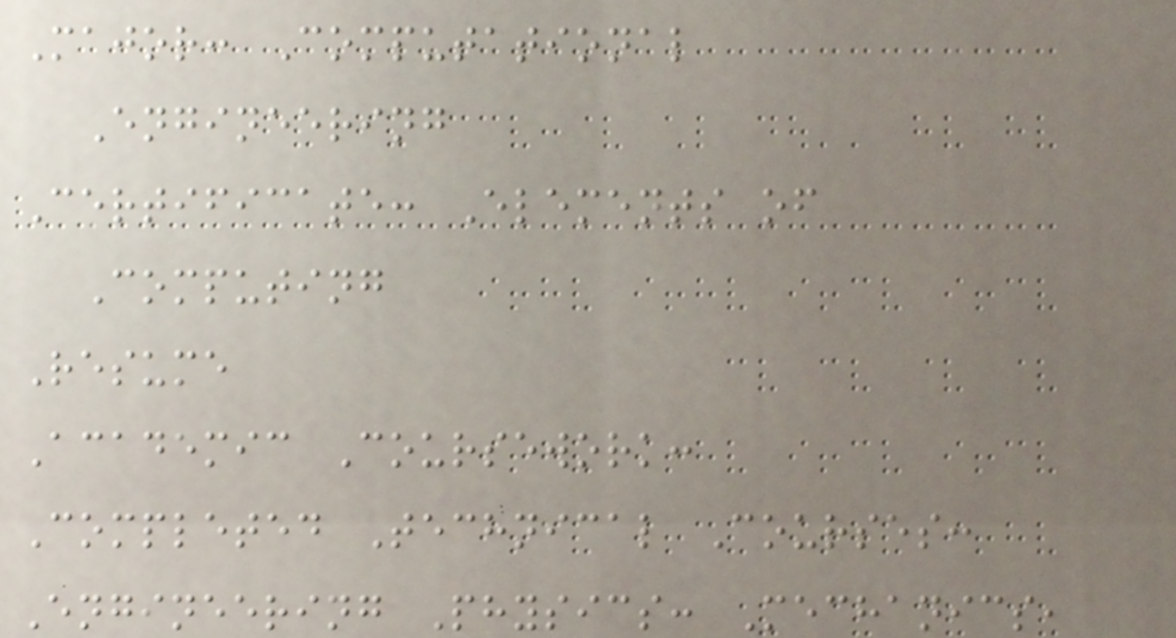Major: Computational
Engineering
Certificate: Elements of
Computing
Resume
Academic Coursework:
Completed Technical Courses:
Engineering Physics: Mechanics,
